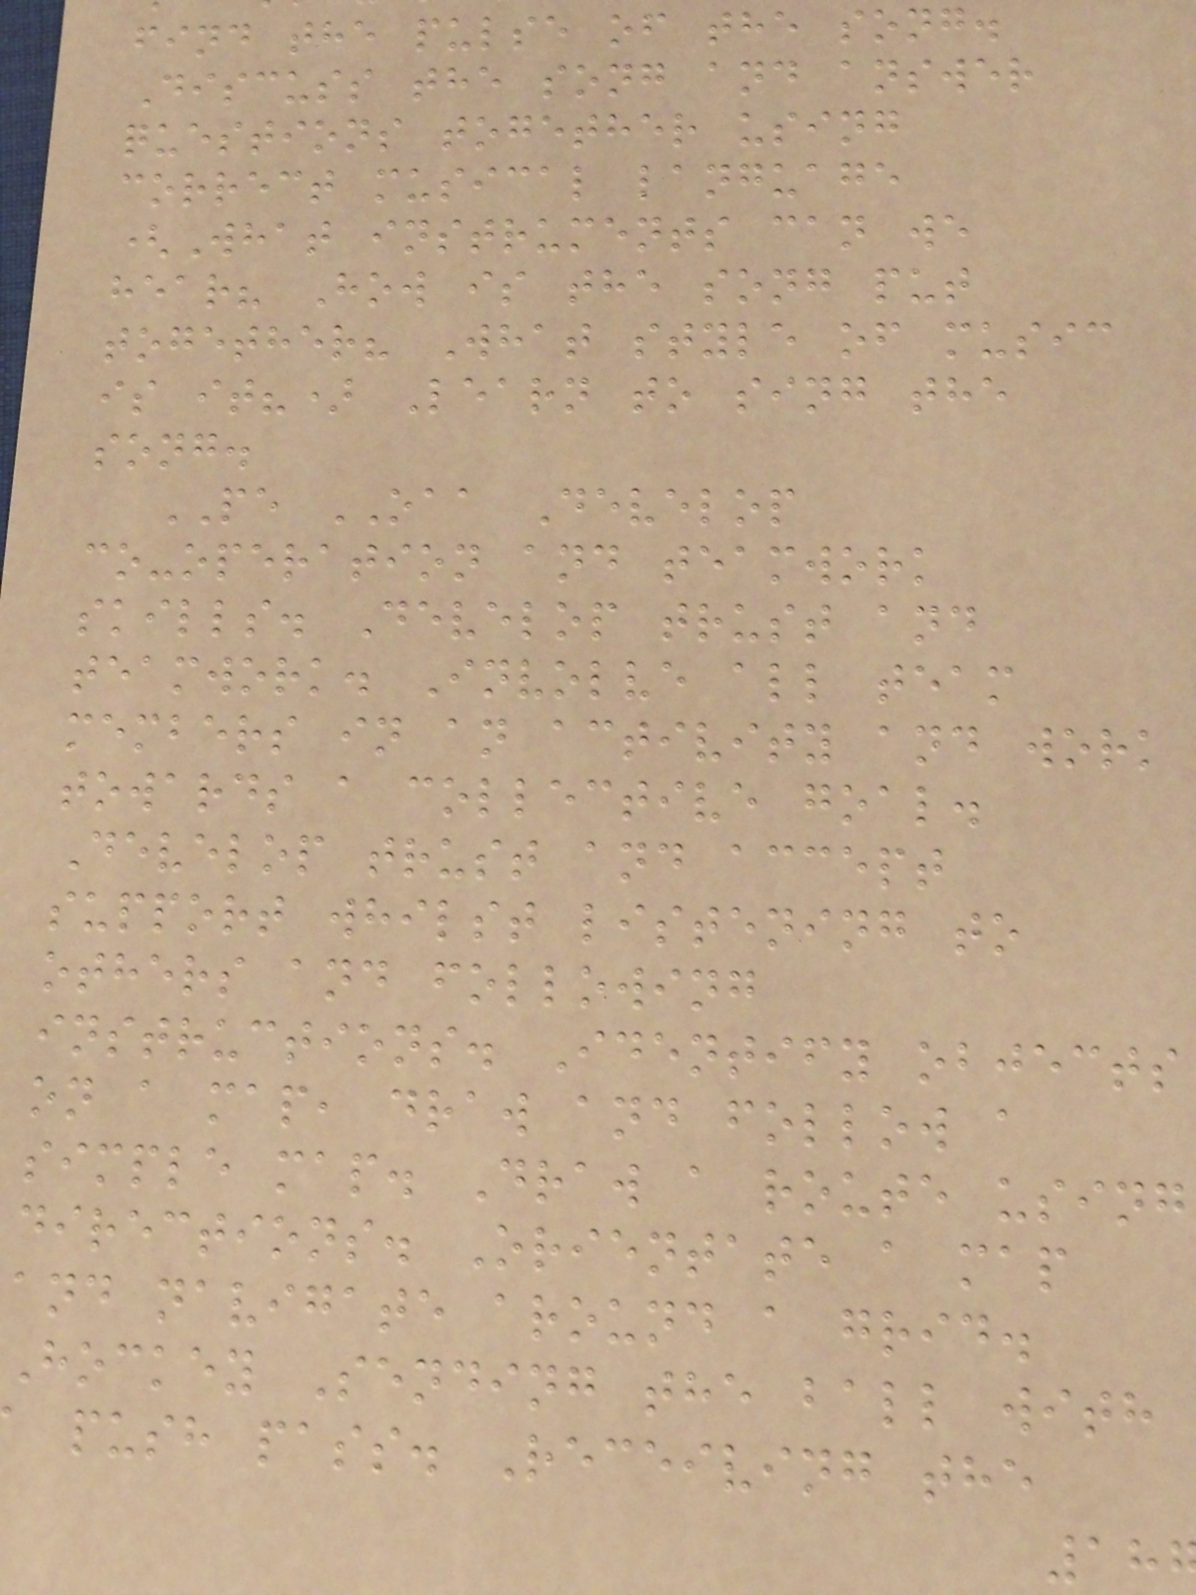find the pulse of the song.
Discuss the song and answer
questions together using
correct musical language
(What instruments can we
hear? How is the song put
together? What style of music
is it?) Learn to sing the
song.
PE OAA Develop
co-operation and teamwork
skills. Develop trust and
teamwork. Involve all team
members in an activity and work
towards a collective goal.
Develop trust and accept
support whilst listening to
others and following
instructions. Identify objects
on a map, draw and follow a
simple map. Draw a route using
directions. Orientate a map
and navigate around a grid.
Hockey Sending the ball with
push pass. Receiving the
